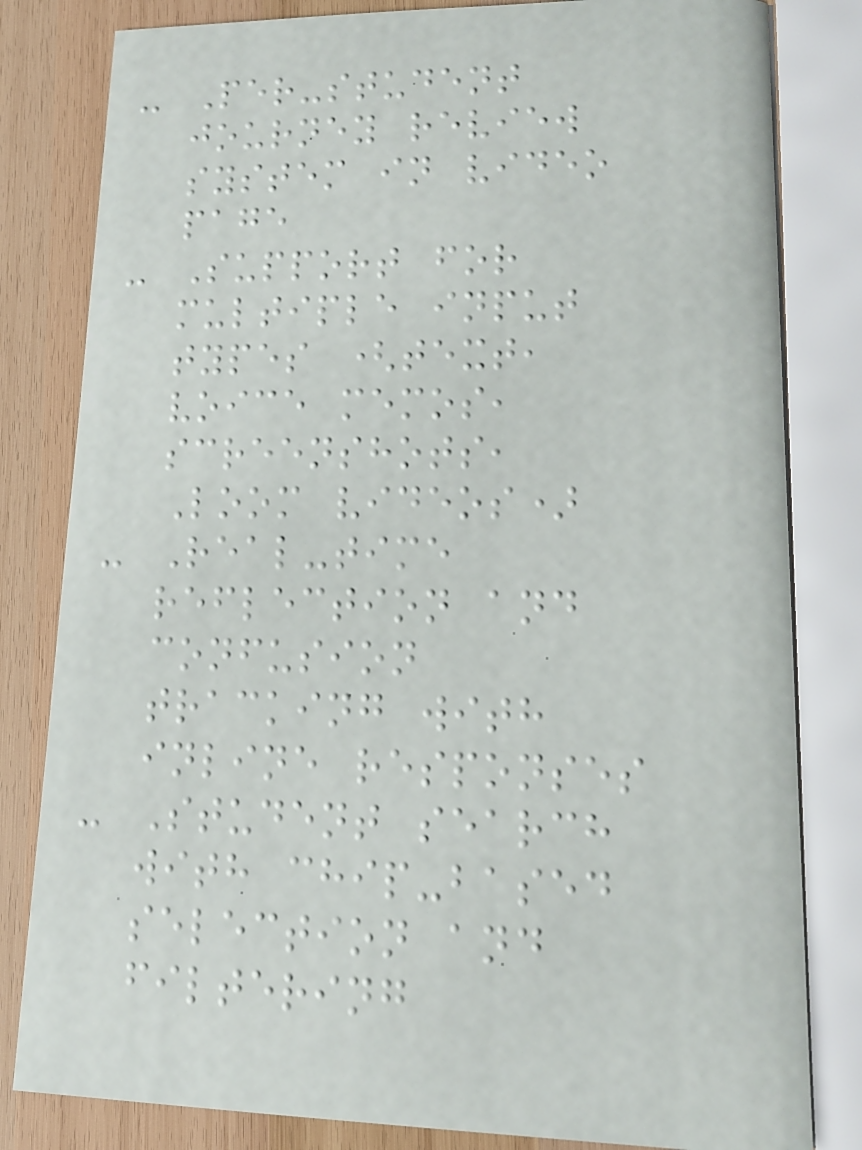- Per-student
journey review
system in video
page
- Support for
multiple input
types (text,
voice memos,
screenshots,
Loom videos)
- Real-time
reflection and
confusion
tracking with
inline responses
- Student search
with chip-based
selection and
filtering
